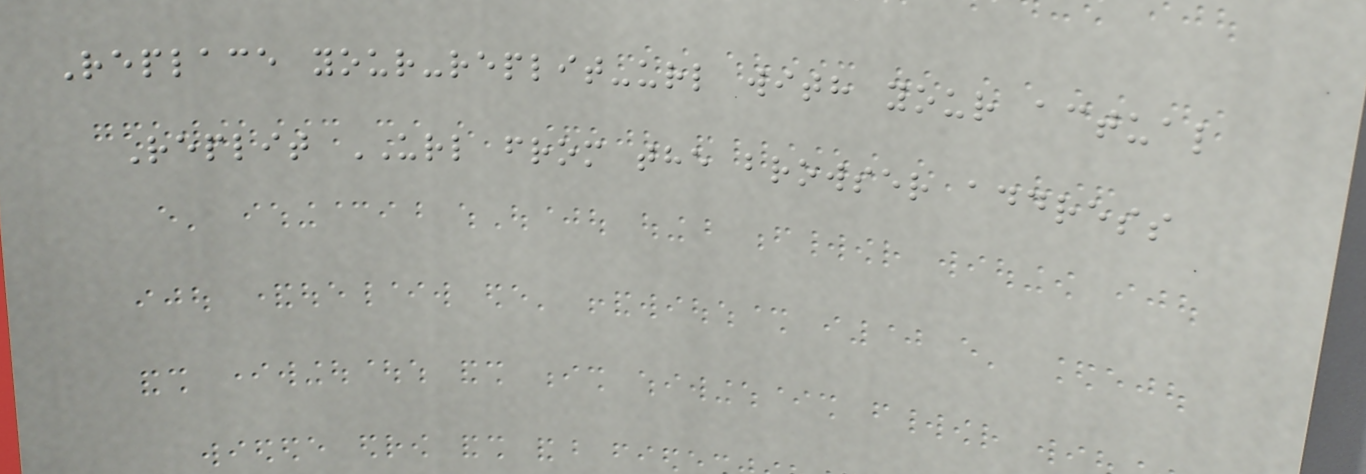Replace your-replit-url with your actual
Replit URL from the browser address
